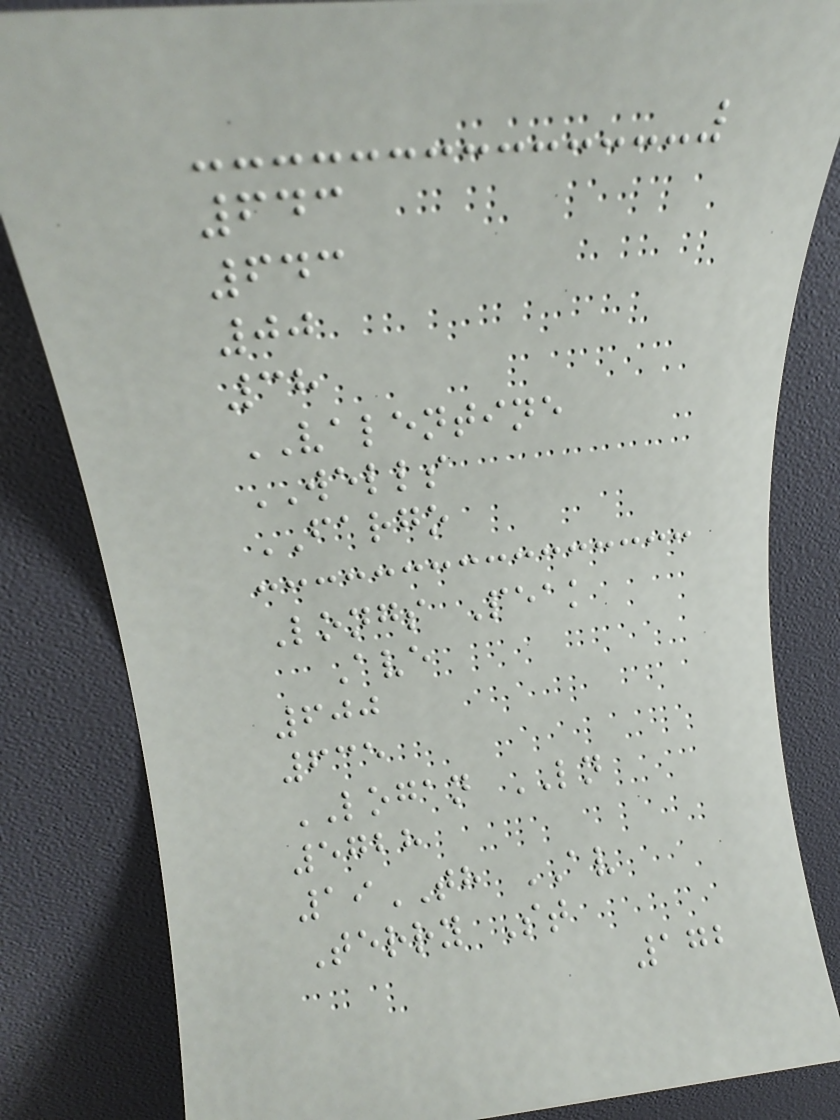643
643
00
38
VALENTINE
WELLS
FARGO
Longs Peak
Ave
600
635
LOGAN LN
5728
19TH AV
Terry St
172
